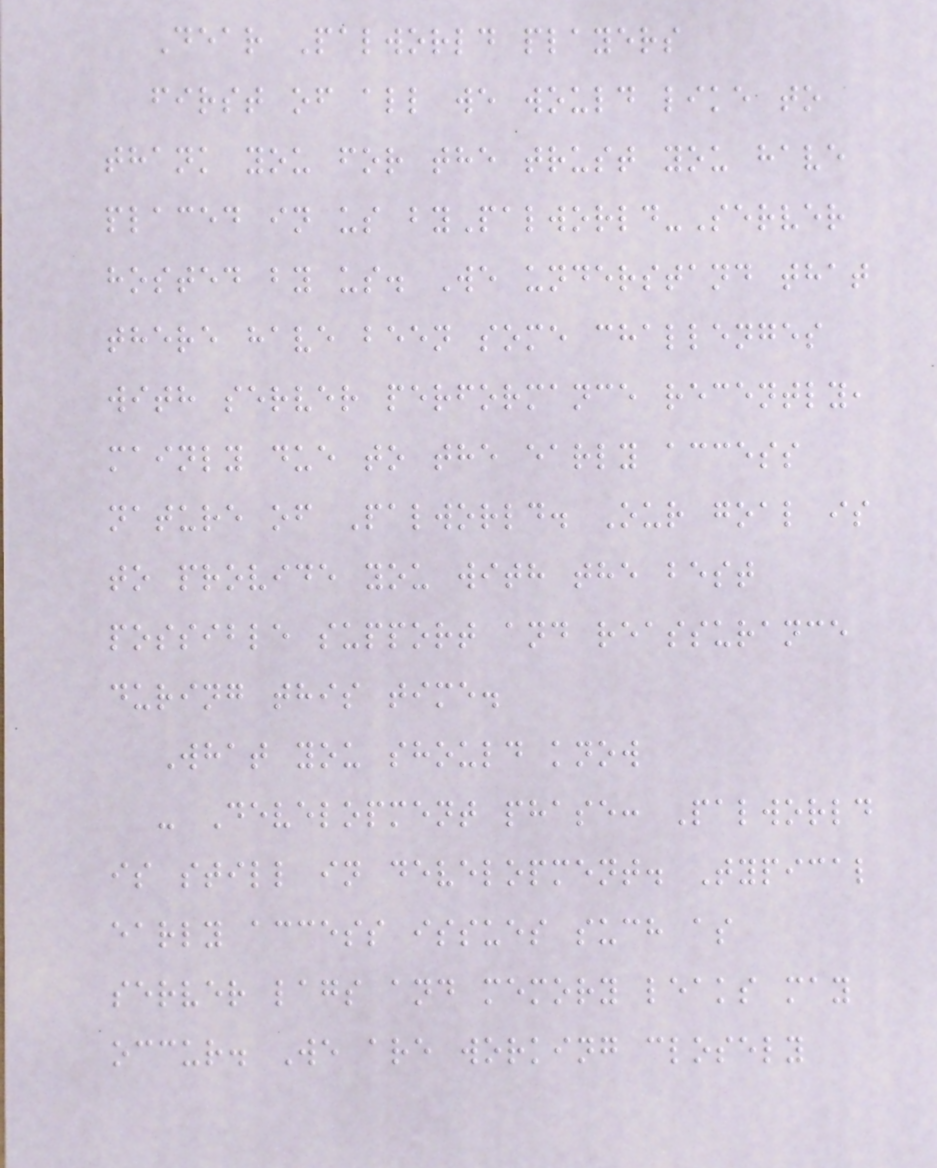Dear Palworld players
first of all we would like to
thank you for the trust you have
placed in us byPalworld-Server
hosted by us. We understand that
there have been some challenges
with server performance recently,
mainly due to the early access
nature of Palworld. Our goal is
to provide you with the best
possible support and reassurance
during this time.
What you should know
- Development phase: Palworld
is still in development. Typical
early access issues such as
server lags and memory leaks may
occur. We are working closely
